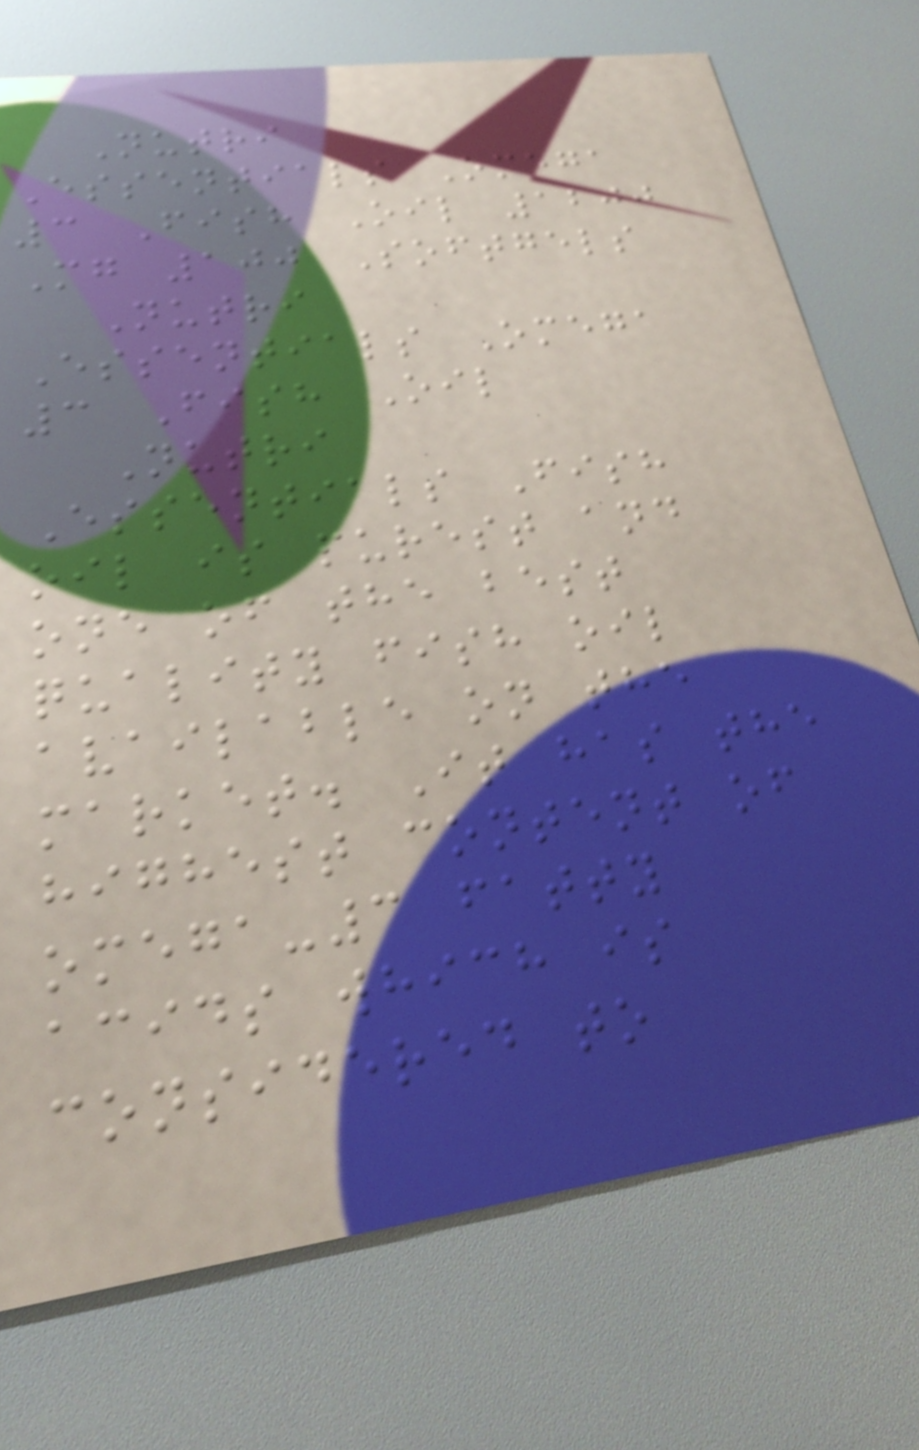Nutri
Essentials Omega
3 Fish Oil 1200
Mg 100 Softgels
Nutri
Essentials Omega
3 Fish Oil
Nutri
Essentials Fish
oil is purest and
one of the best
quality fish oil
available on the
market. It has the
highest content of
omega-3 fatty
acids which is
considered to
